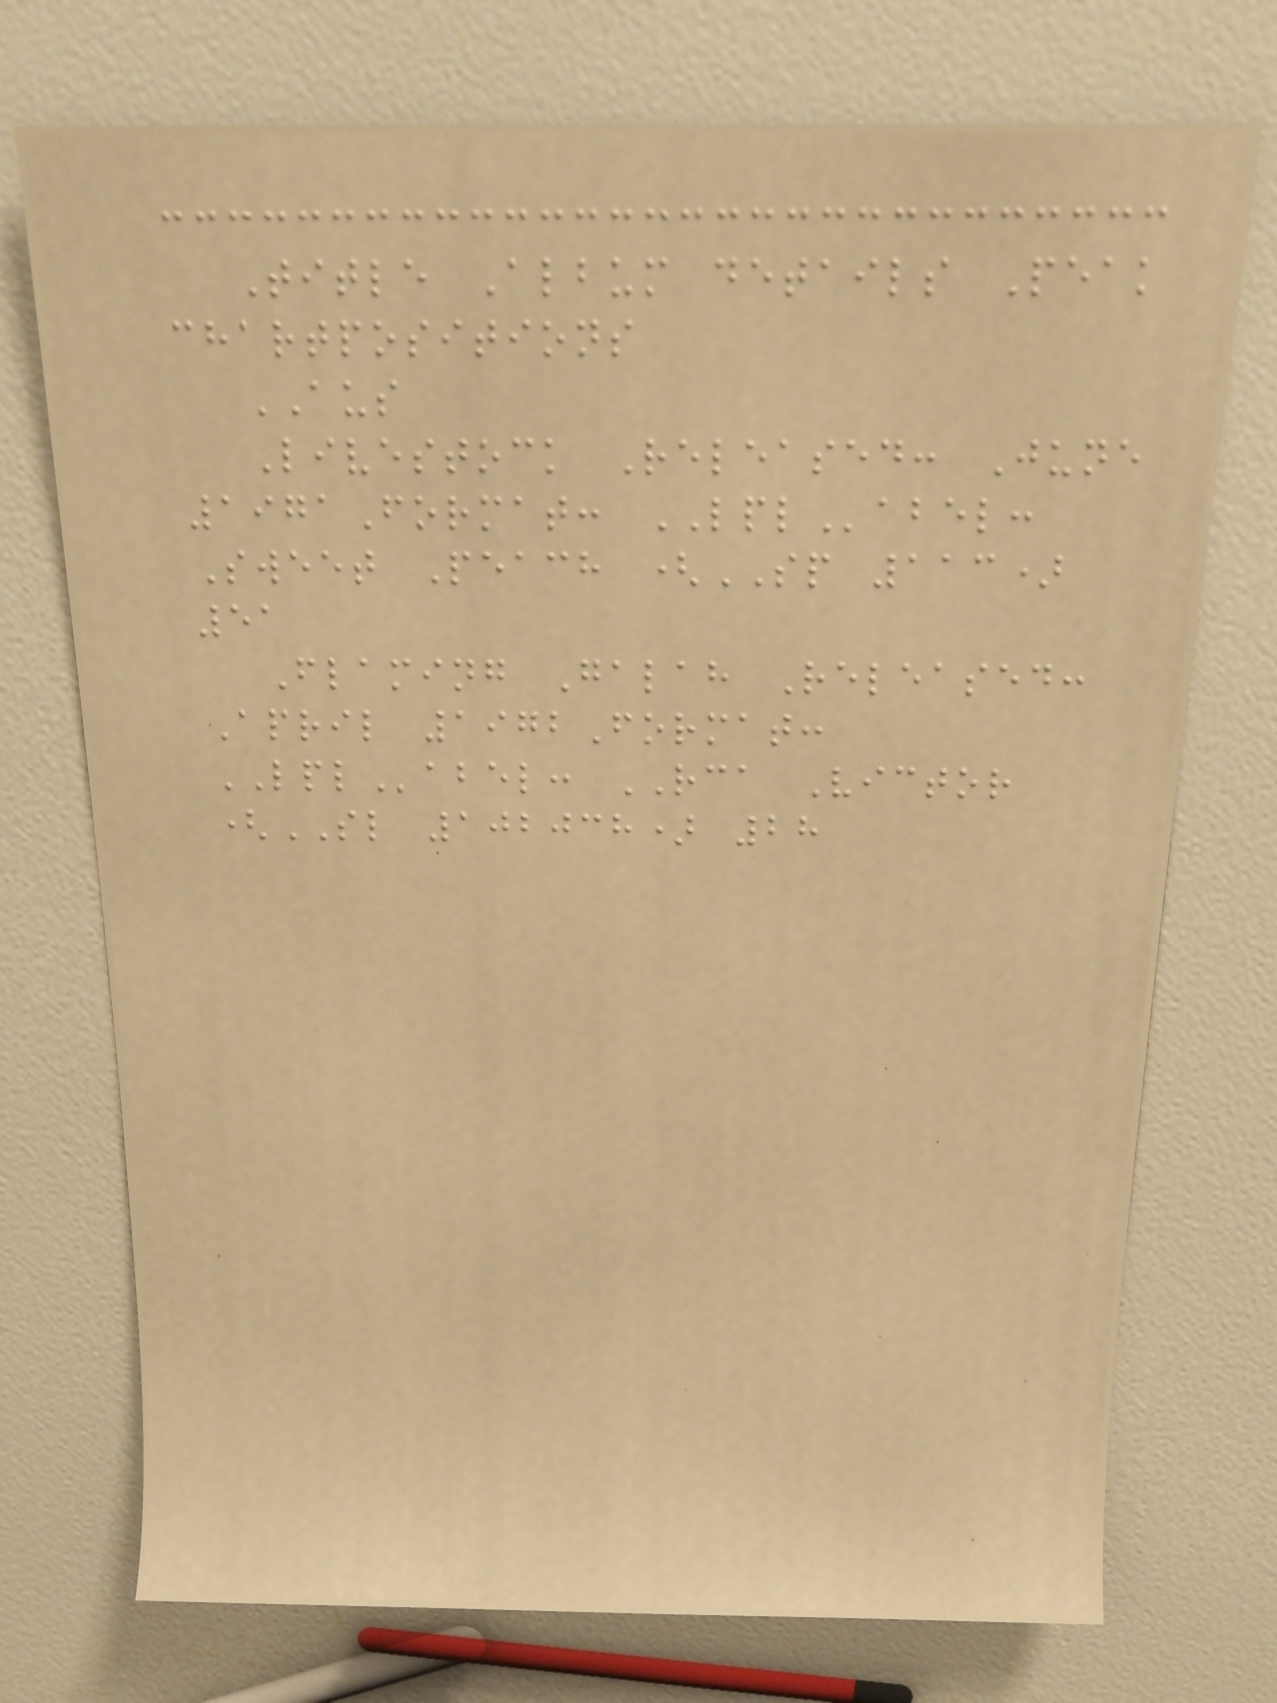Title Album details Peak
chartpositions
AUS
Livestock Released: June
1971Format: LPLabel:
Sweet Peach (SP 113)
51
Flaming Galah Released:
April 1972Format:
LPLabel: RCA Victor
(SL 102038) 28
